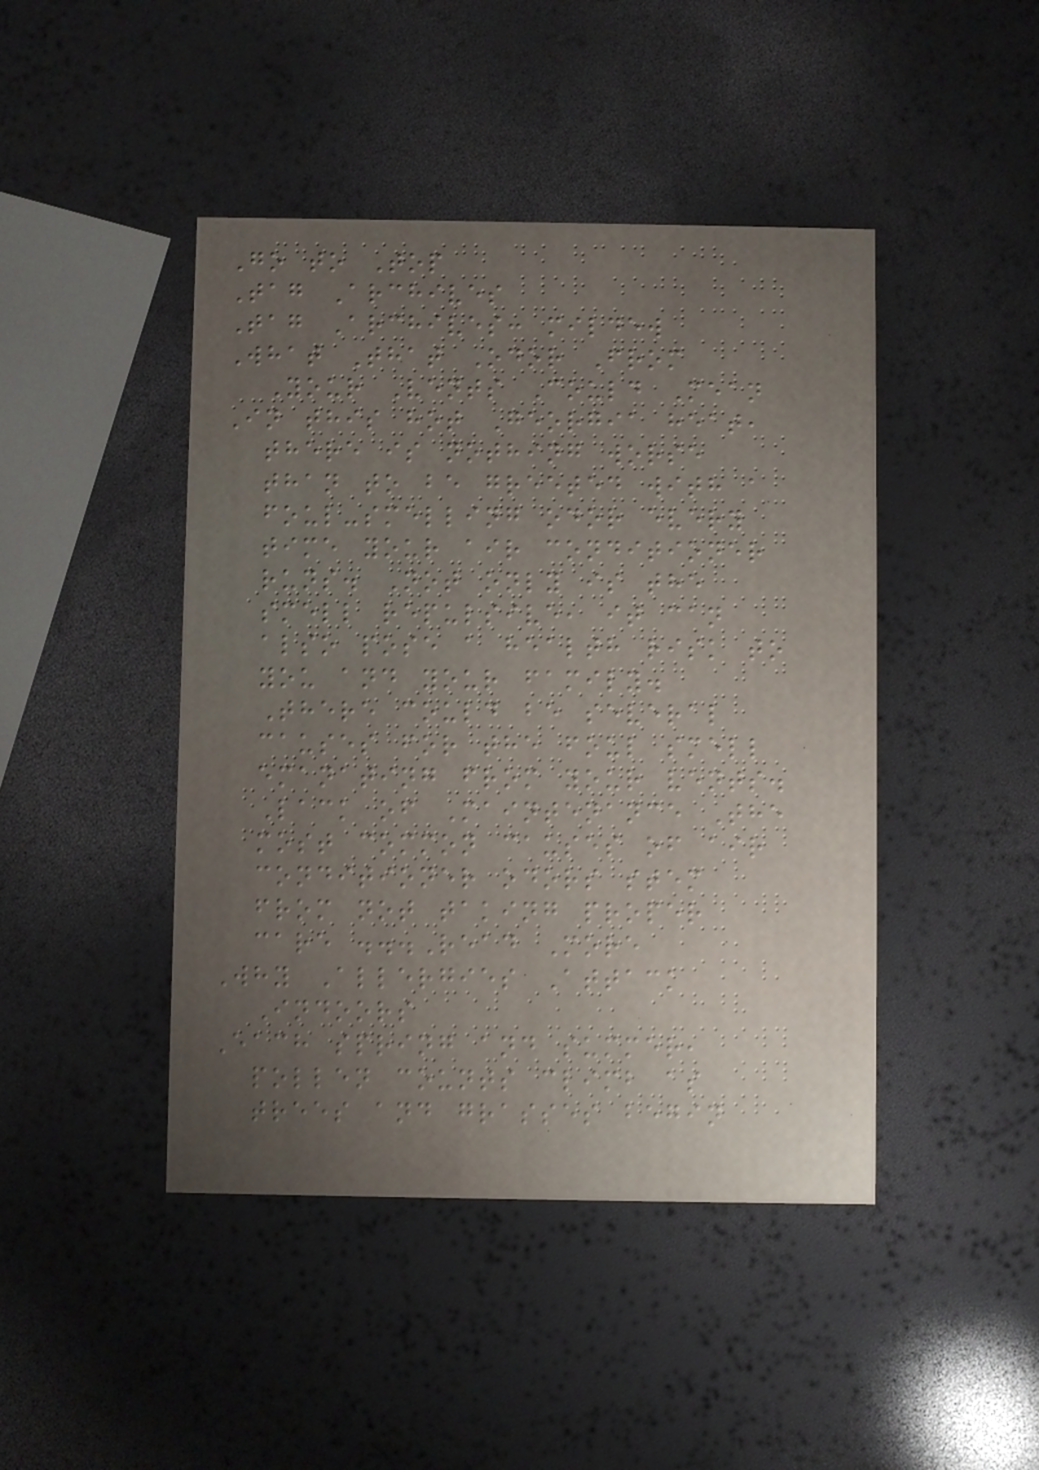Go to Top
Tag Archives
Tag Archives: mildew
What That Odor From
Your Vents Could Mean
In this hot Georgia heat,
there is nothing worse
than to be greeted with a
foul-smelling odor every
time your air conditioner
runs. Not only is the
smell repulsive, it can
also pose a health risk to
you and your family.
There could be several
causes for the foul smell
emanating from your vents.
Lack of Maintenance The
most common causes of air
conditioner odors stem
from not taking proper
care ...Read More
Why Allergies Attack
Indoors
Each spring and summer,
pollen counts climb as
trees and grasses begin
